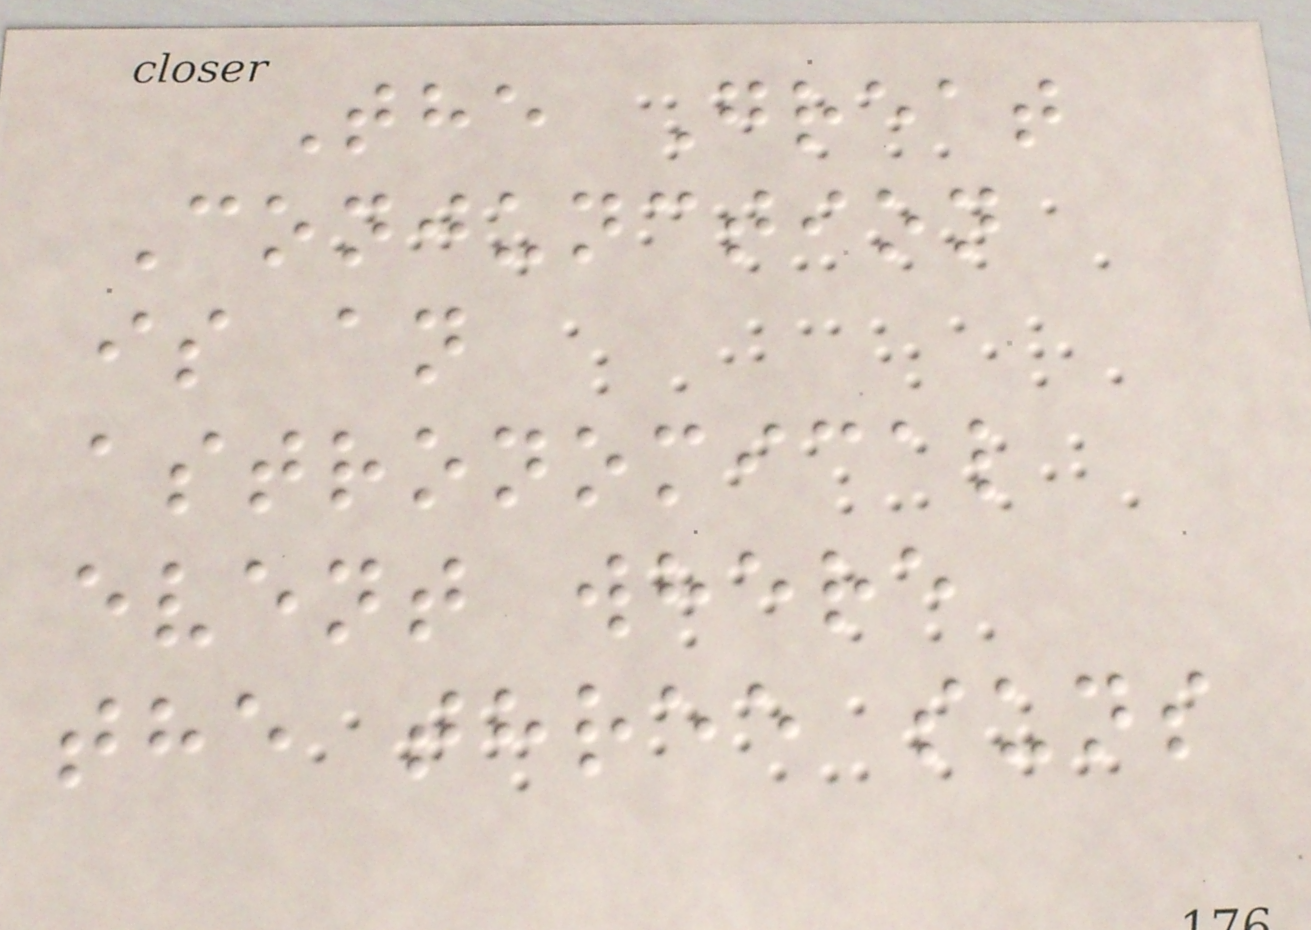The Great
Conjunction
is an
astronomical
event where
the three suns
